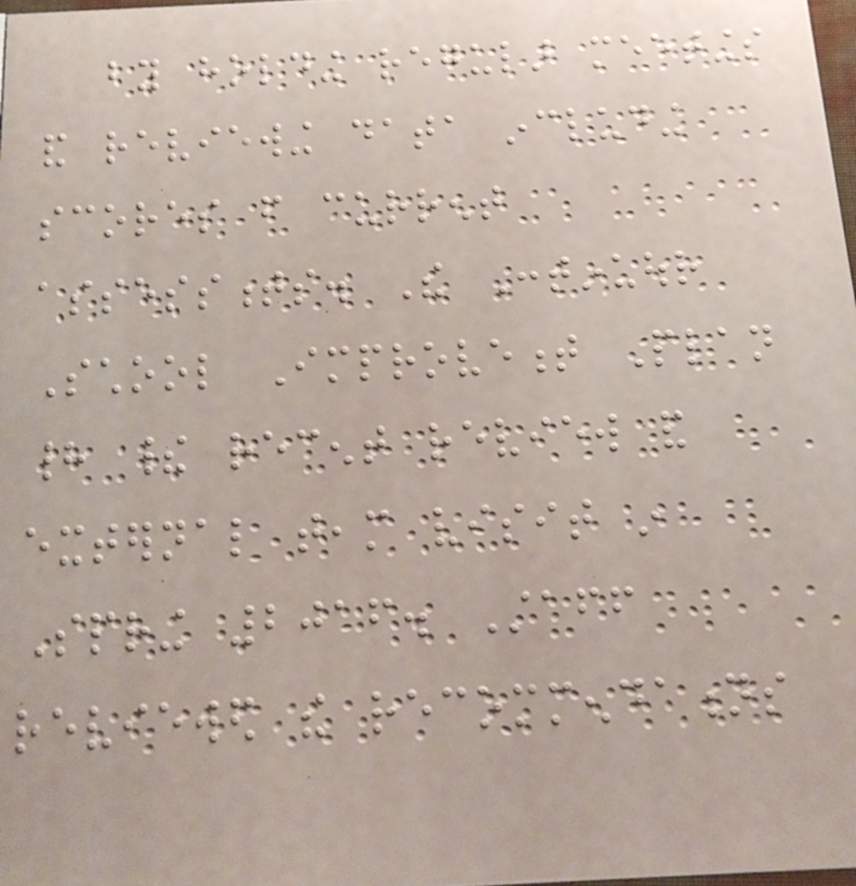by holding regular meetings
and reviewing data including
scores from current
assessments. The Continuour
School Improvement Plan
had their recent review and
external team visit in
Spring 2016. Staff
reviewed the recommendations
